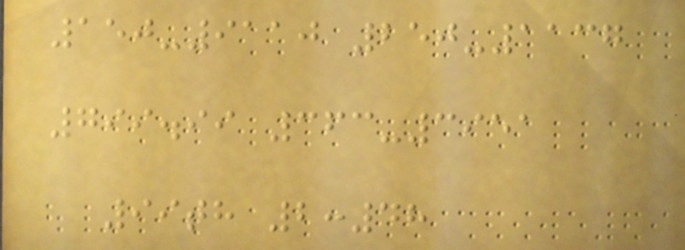150-9110 250-1137
799.99 363-3951
99th 2:48
